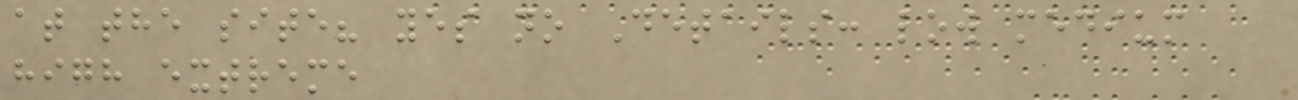at the site? yes no Details: low medium
high extreme
